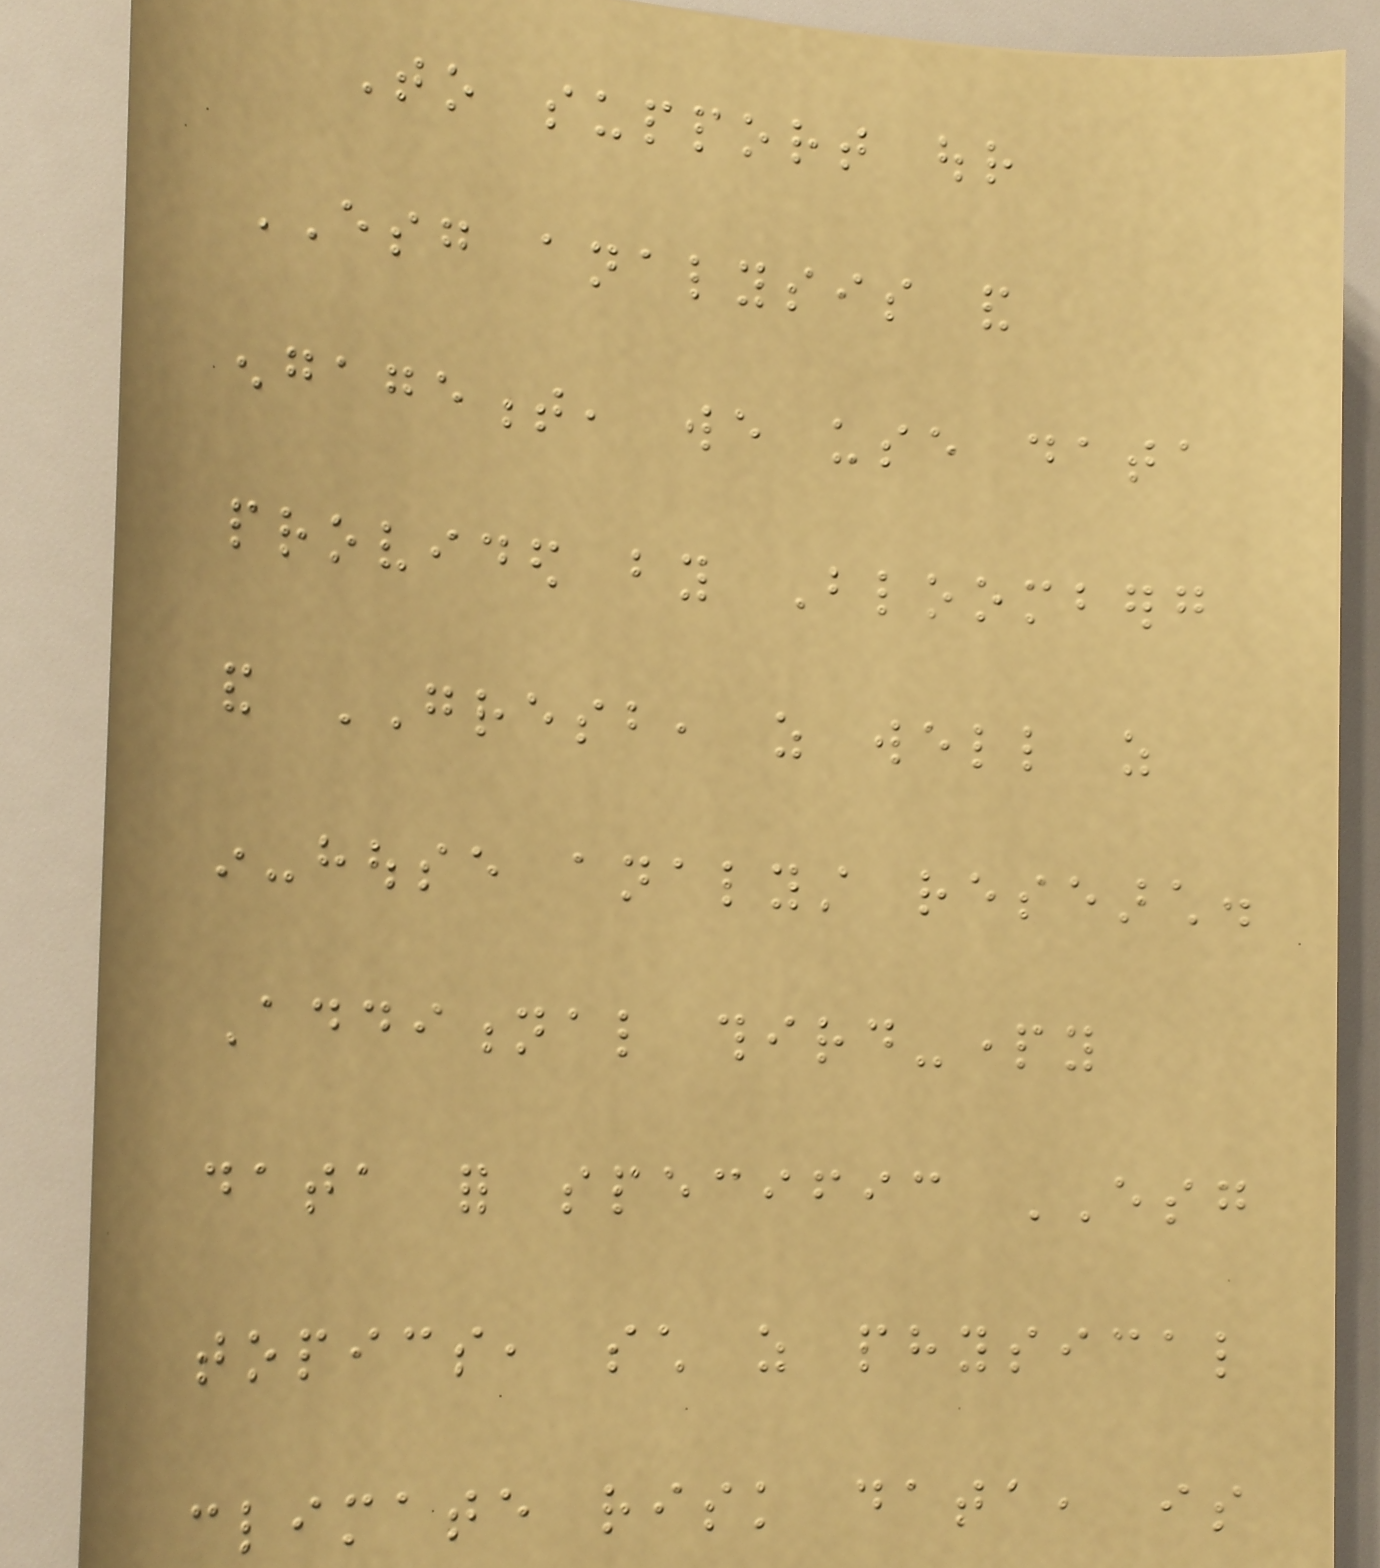To support our
ESG analysis and
engagement, we use data
provided by Bloomberg
and GRESB, as well as
in-house analyst research.
Additional third-party
data for specific ESG
topics, such as physical
climate risk data, is
